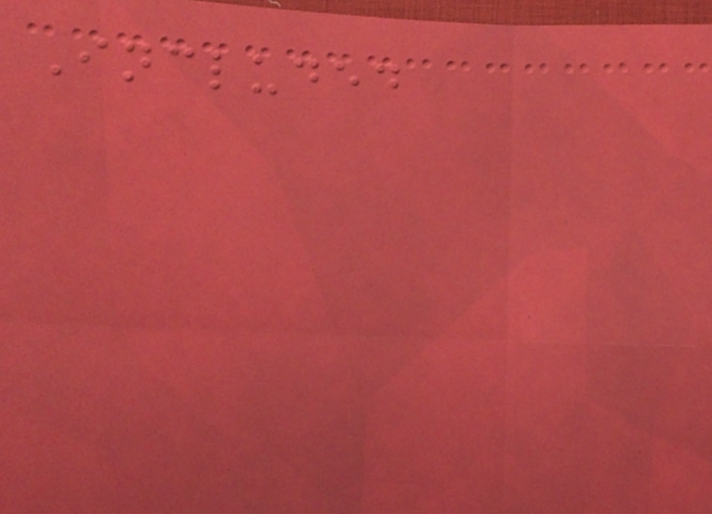Included
